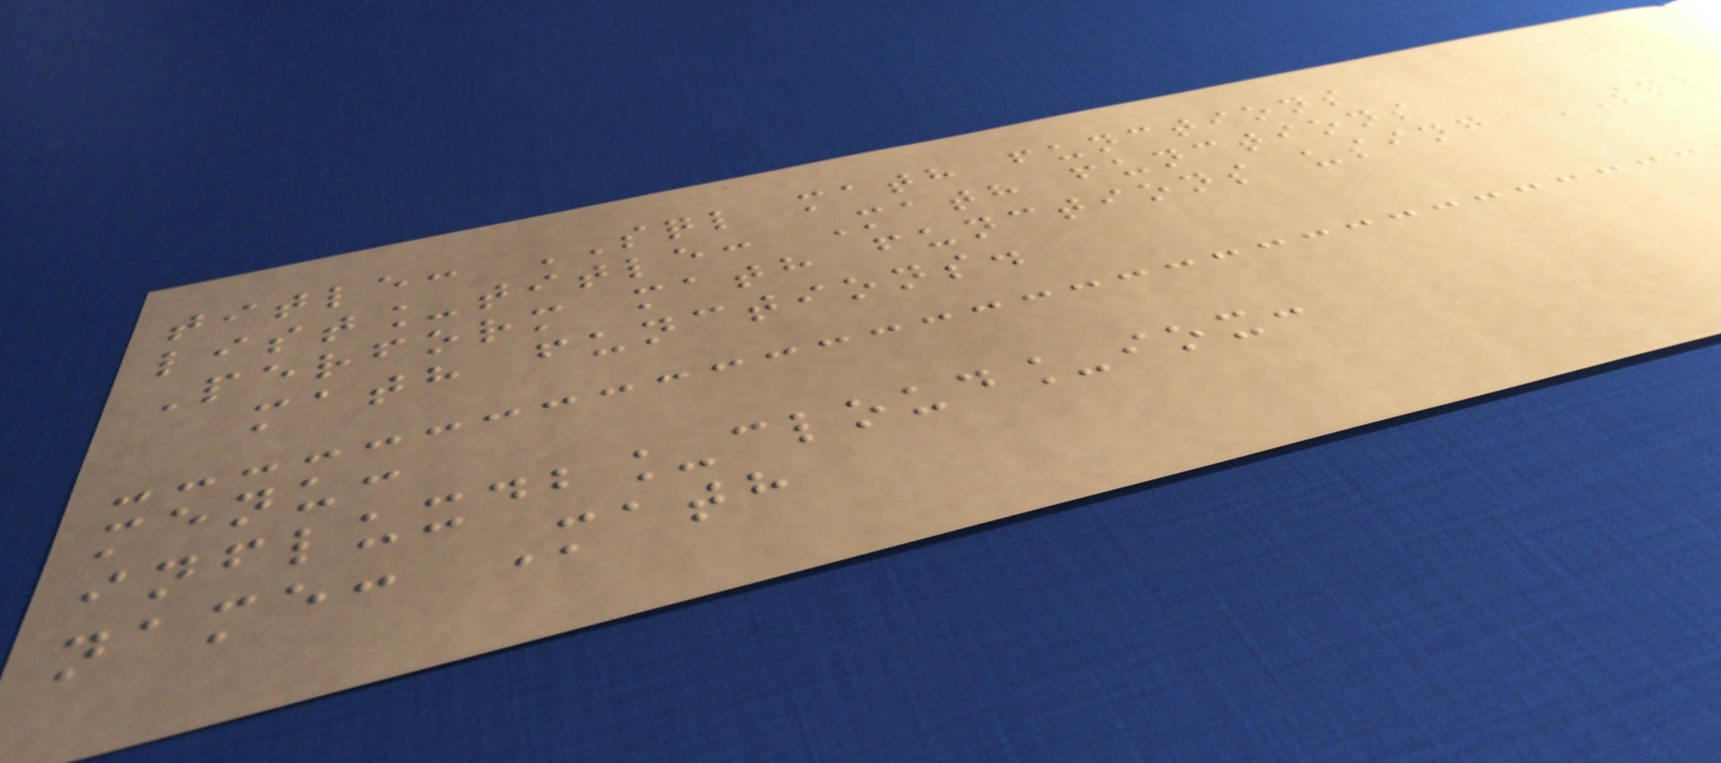title: SQL math functions
list_title: Math functions
Perform math functions using SQL
math functions.
menu:
influxdb_cloud_iox:
name: Math
